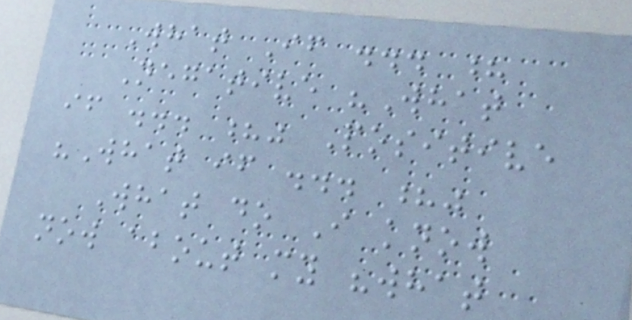What If ... ?
Negative "What
if ... ?" Positive
"What if ... ?"
What do I know
now about my "what
